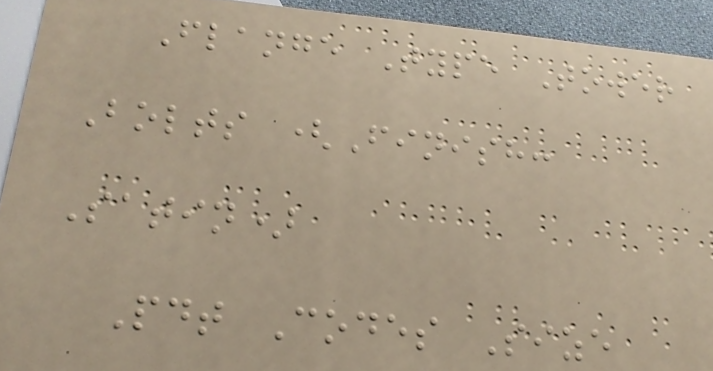Flange Type Tower
Bolts (Finish:
Satin)
Pdt Codes Size
